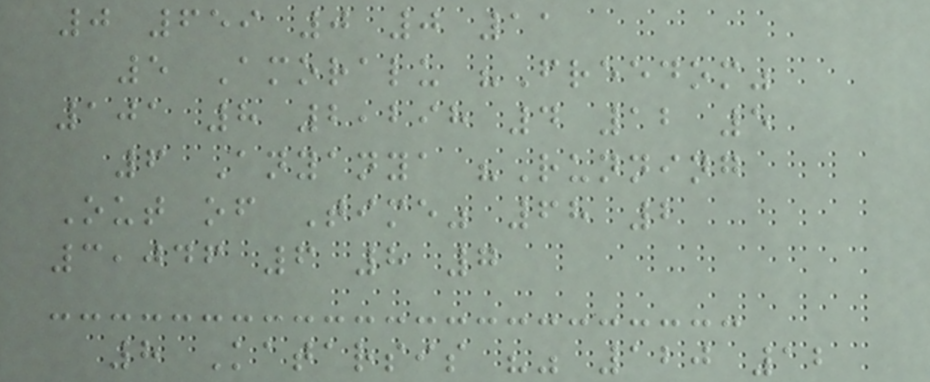0 659 0 0 11
5 Amoralu "Freedom"
101 8 2,298 4 12 5
6 Anyanya "Running
Out of Time" 68 2
3,046 6 8 7
8 Katarsis "" 120 12
